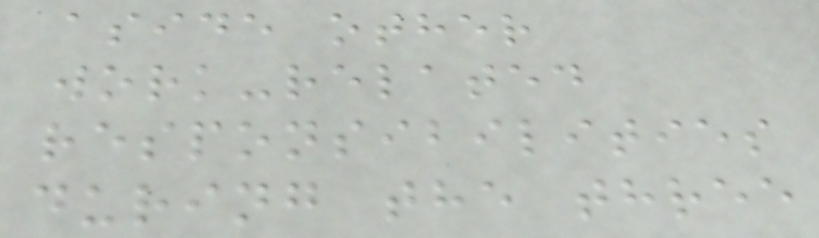aside other
work-related
responsibilities
during the three
